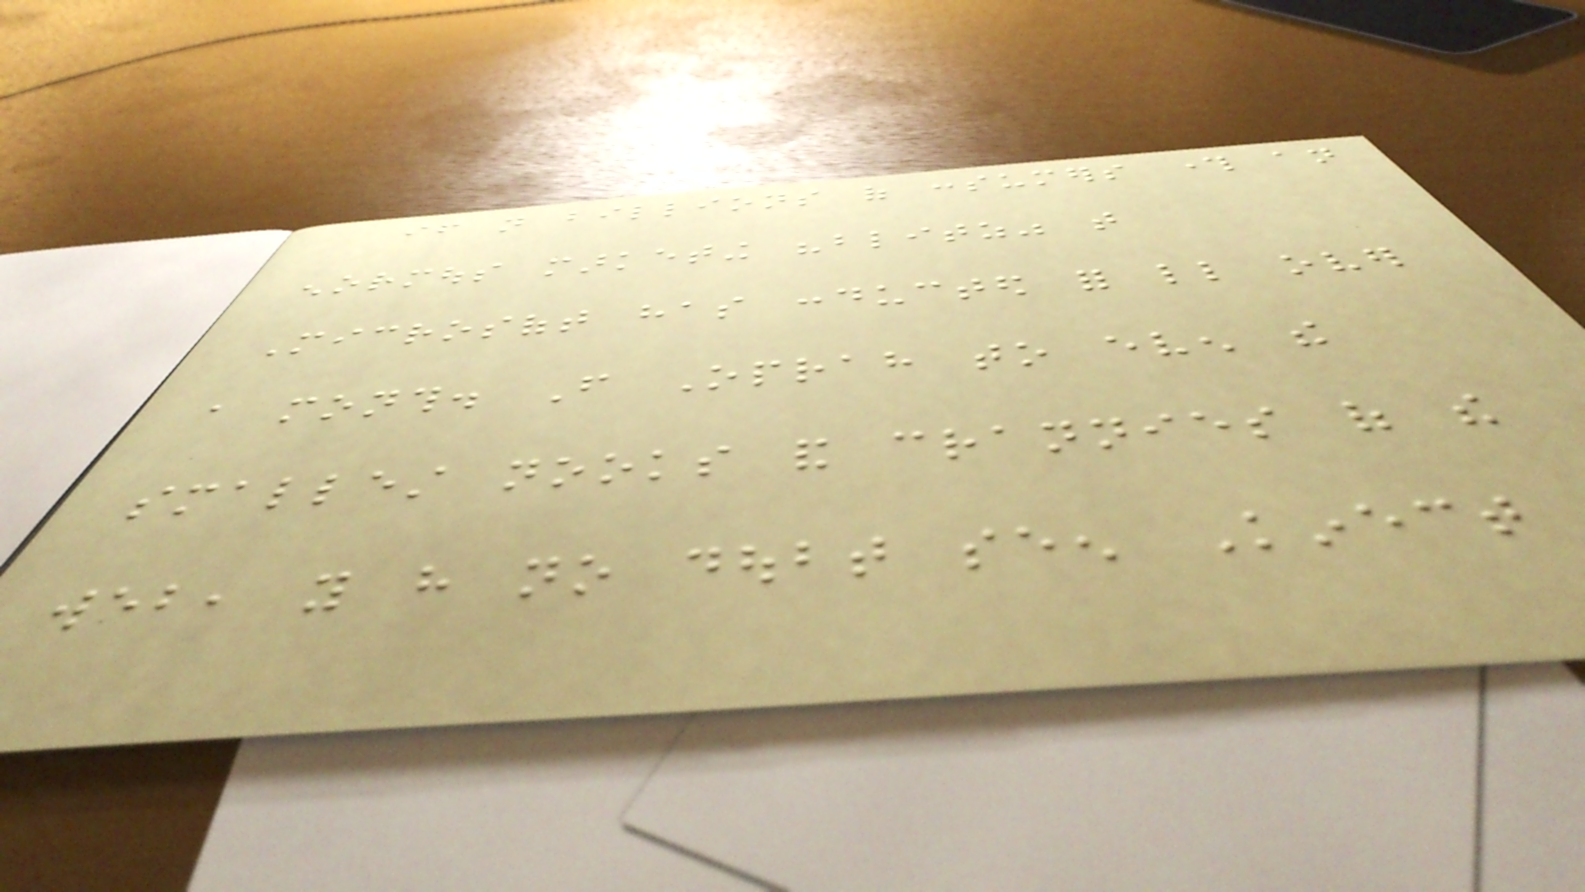if not billions of consumers through an
enormous marketing "blitz" that
Microsoft has conducted for little over
a month. From Oprah to even the
smallest nooks and crannies of the
web, you have no doubt seen Kinect
